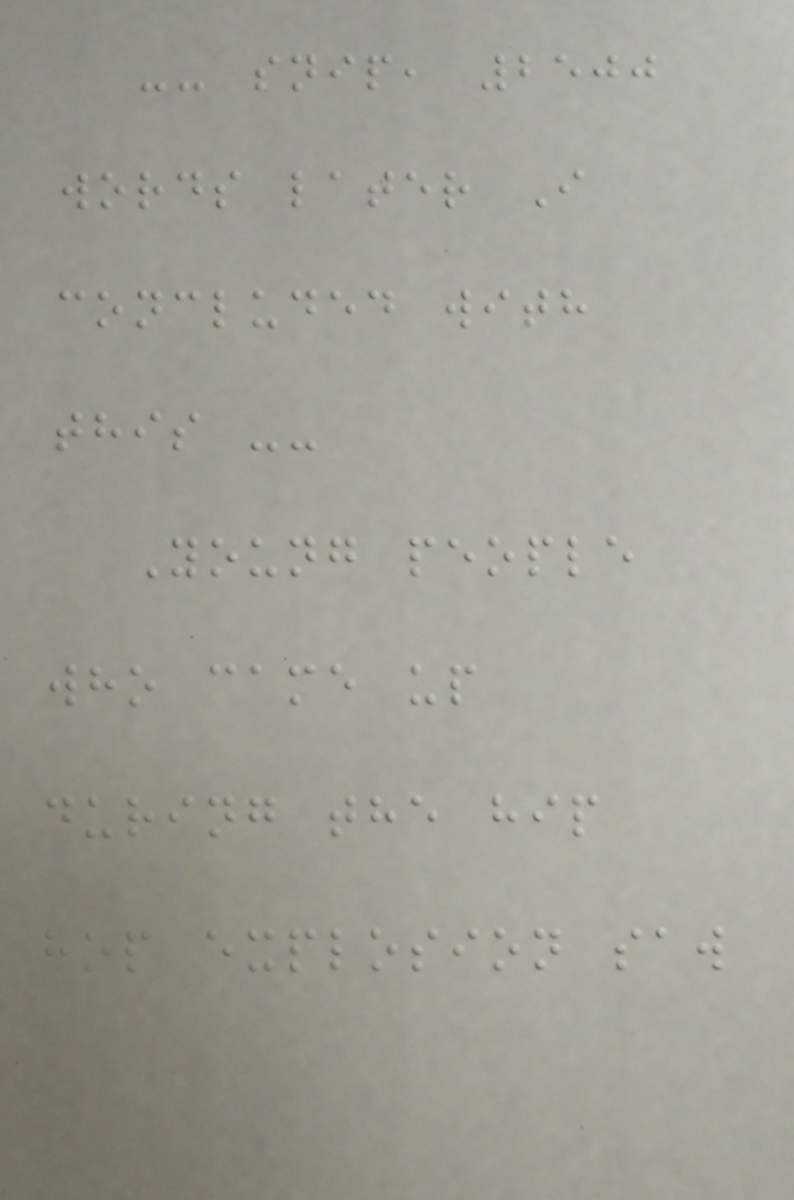-- snip, 2500
words later I
concluded with
this --
Young people
who came up
during the hip
hop explosion saw
